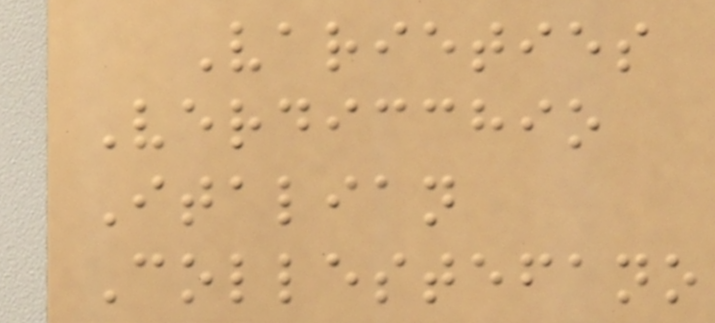Varieties
Verdicchio
Italian
Collestefano
